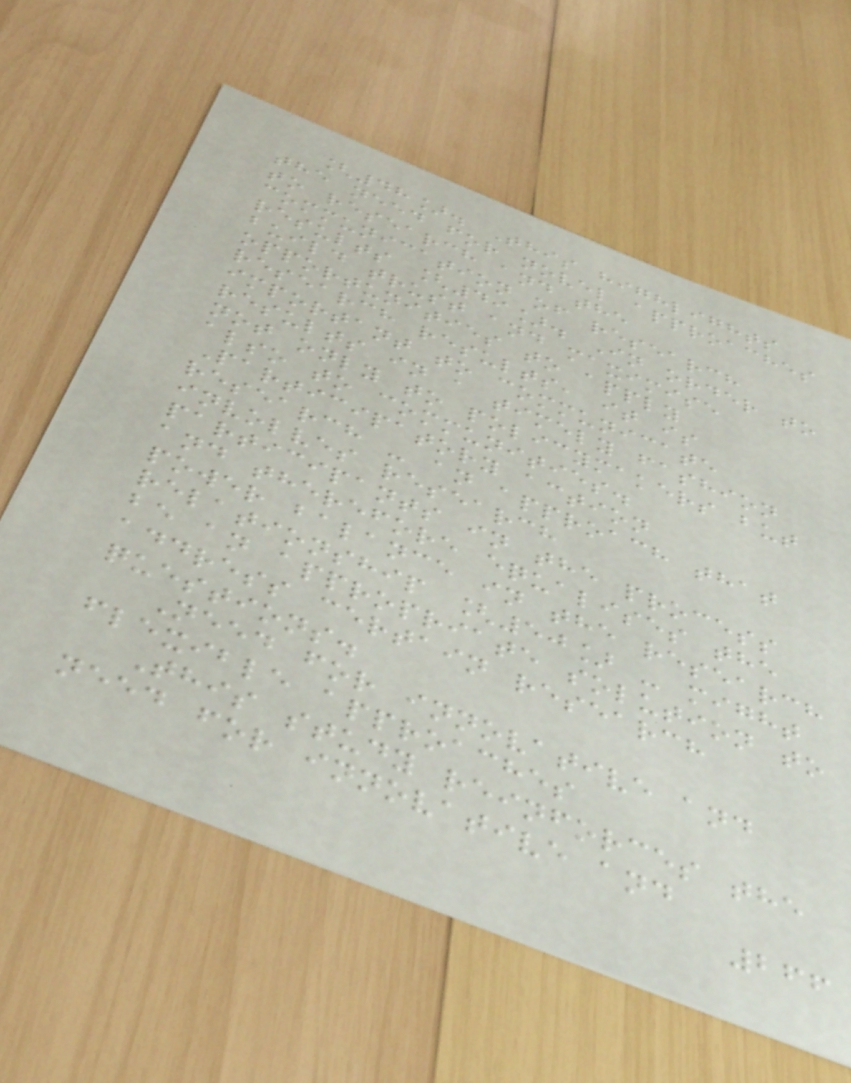[48]. This highlights
the need for novel approaches
to research and the
communication of research
results [49]. In order to
build trust and maximise
opportunities to apply
research results, it is
important to communicate
results in a timely fashion
not only to policymakers but
also to communities.
Participatory action
research - an approach that
involves research
participants in the process
and therefore equalises the
power balance in the research
relationship [50] - might
be an appropriate solution to
address certain research
questions.
Need for innovative and
flexible approaches
This study reinforces the
need for innovative and
266
